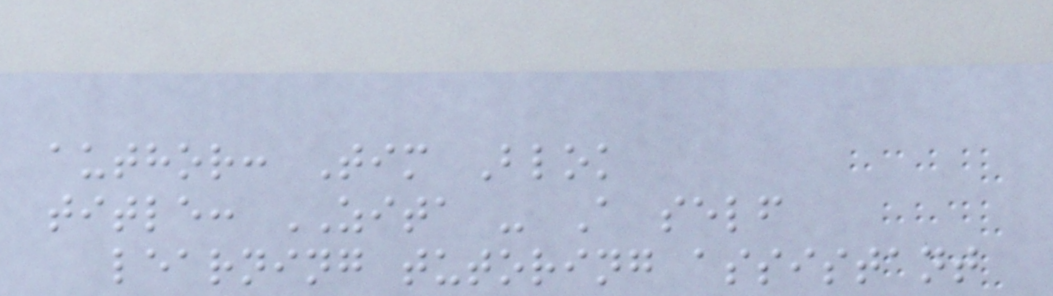author: Tim Blok
title: ZITA - A self
learning tutoring assistant
